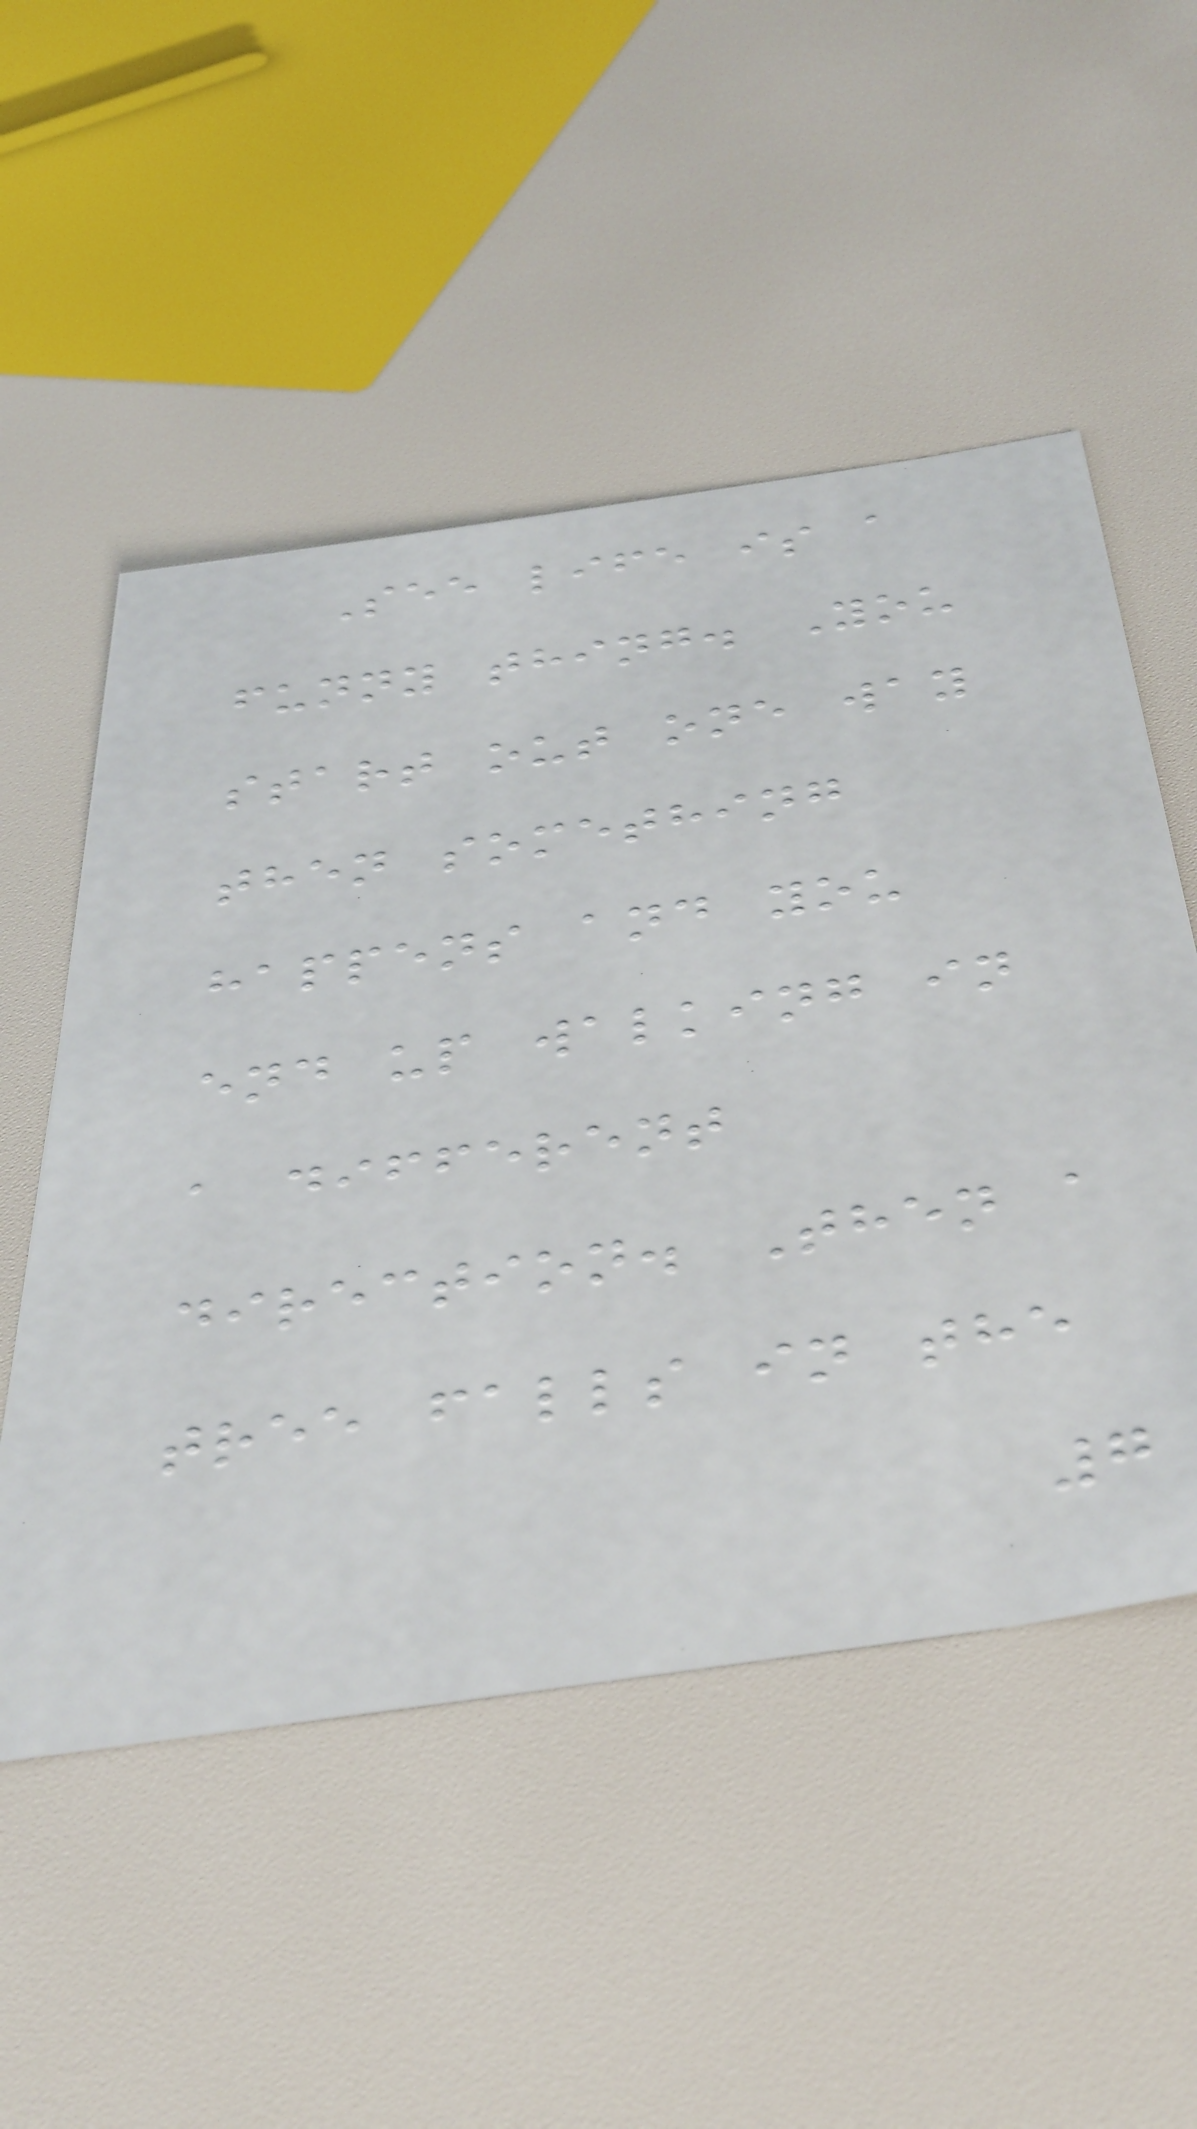See life is a
funny thing. You
start out one way
then something
happens and you
end up walking in
a different
direction. Then a
tree falls in the
7
